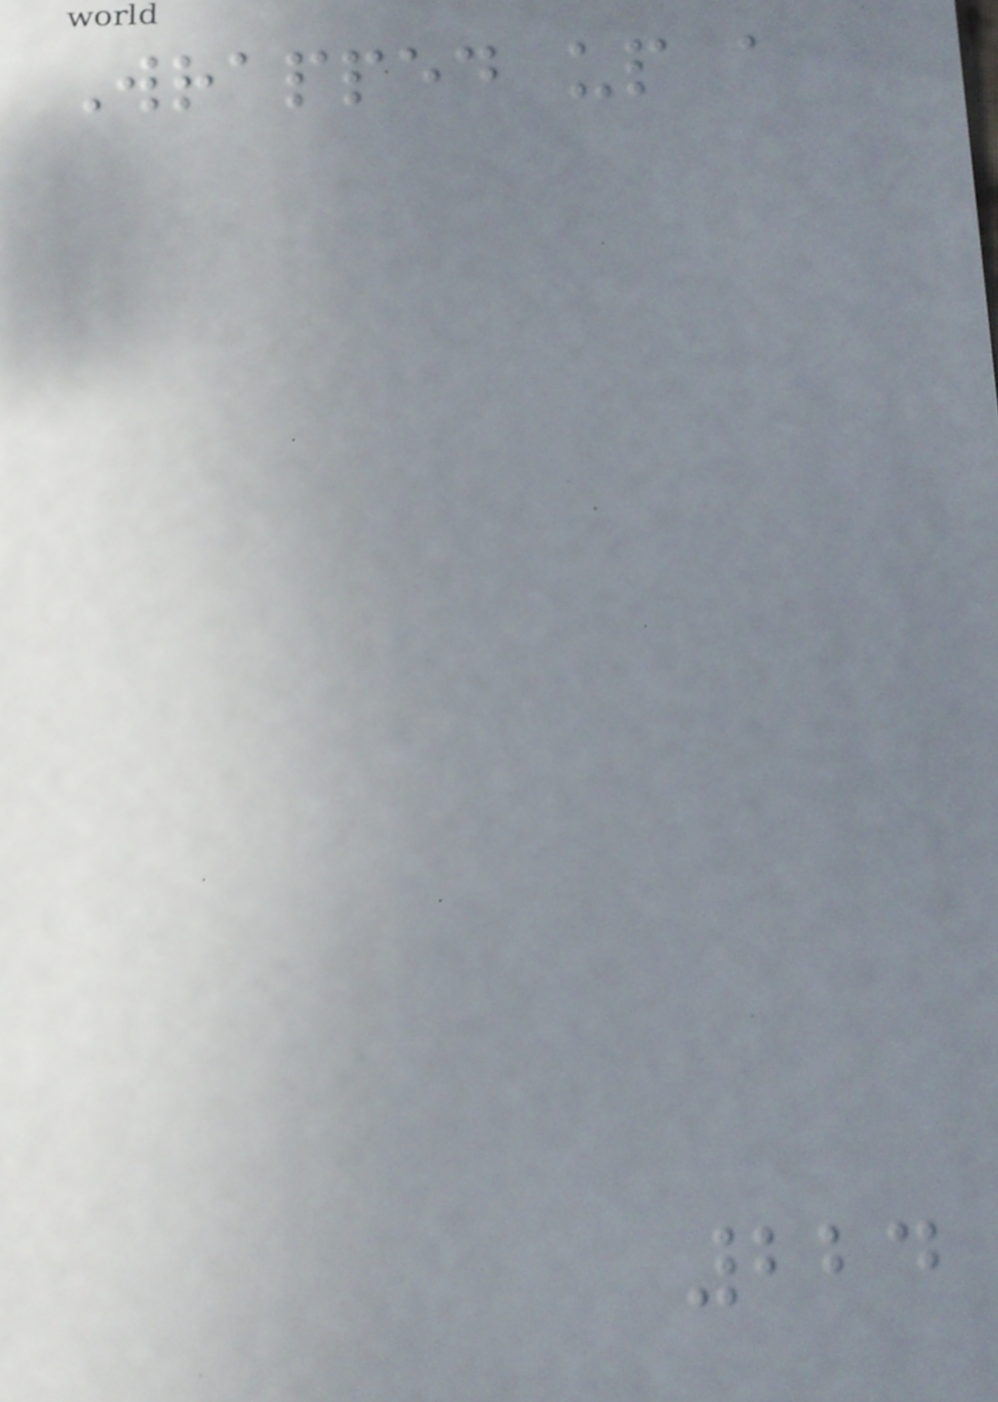Wrapped up a
224
